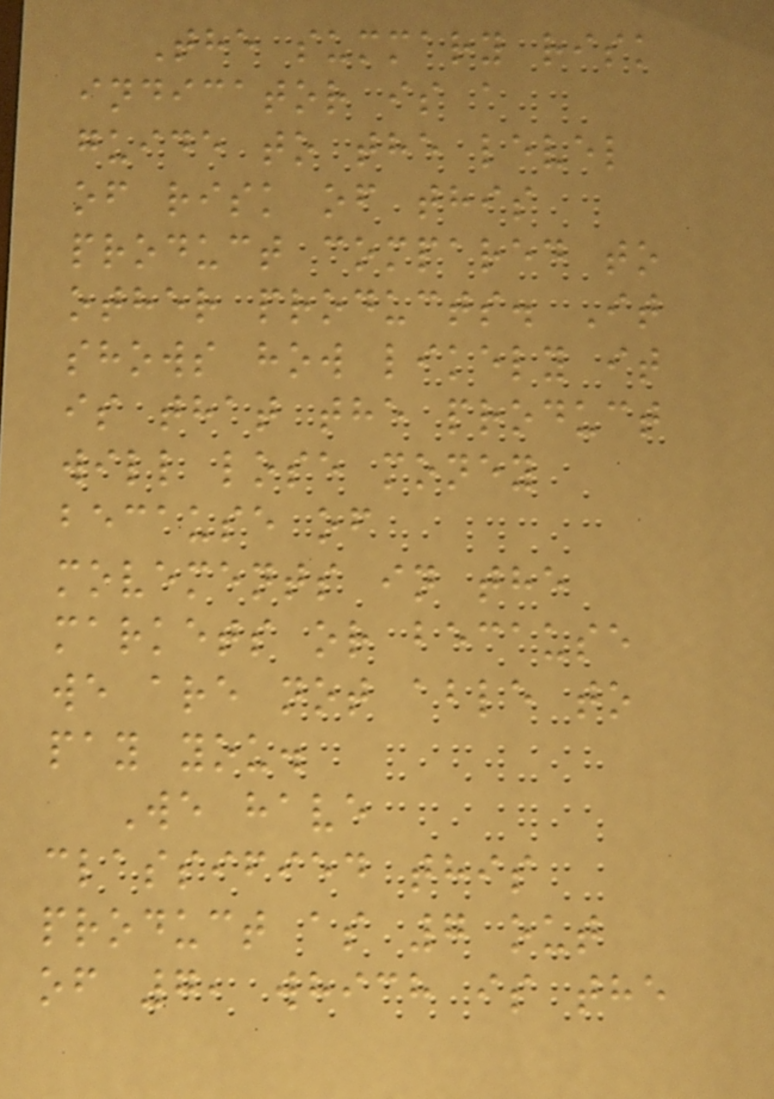The summary risk
indicator is a
guide to the level
of risk of this
product compared to
other products. It
shows how likely it
is that the product
will lose money
because of
movements in the
markets or because
we are not able to
pay you.
We have
classified this
product as 7 out
of 7, which is the
